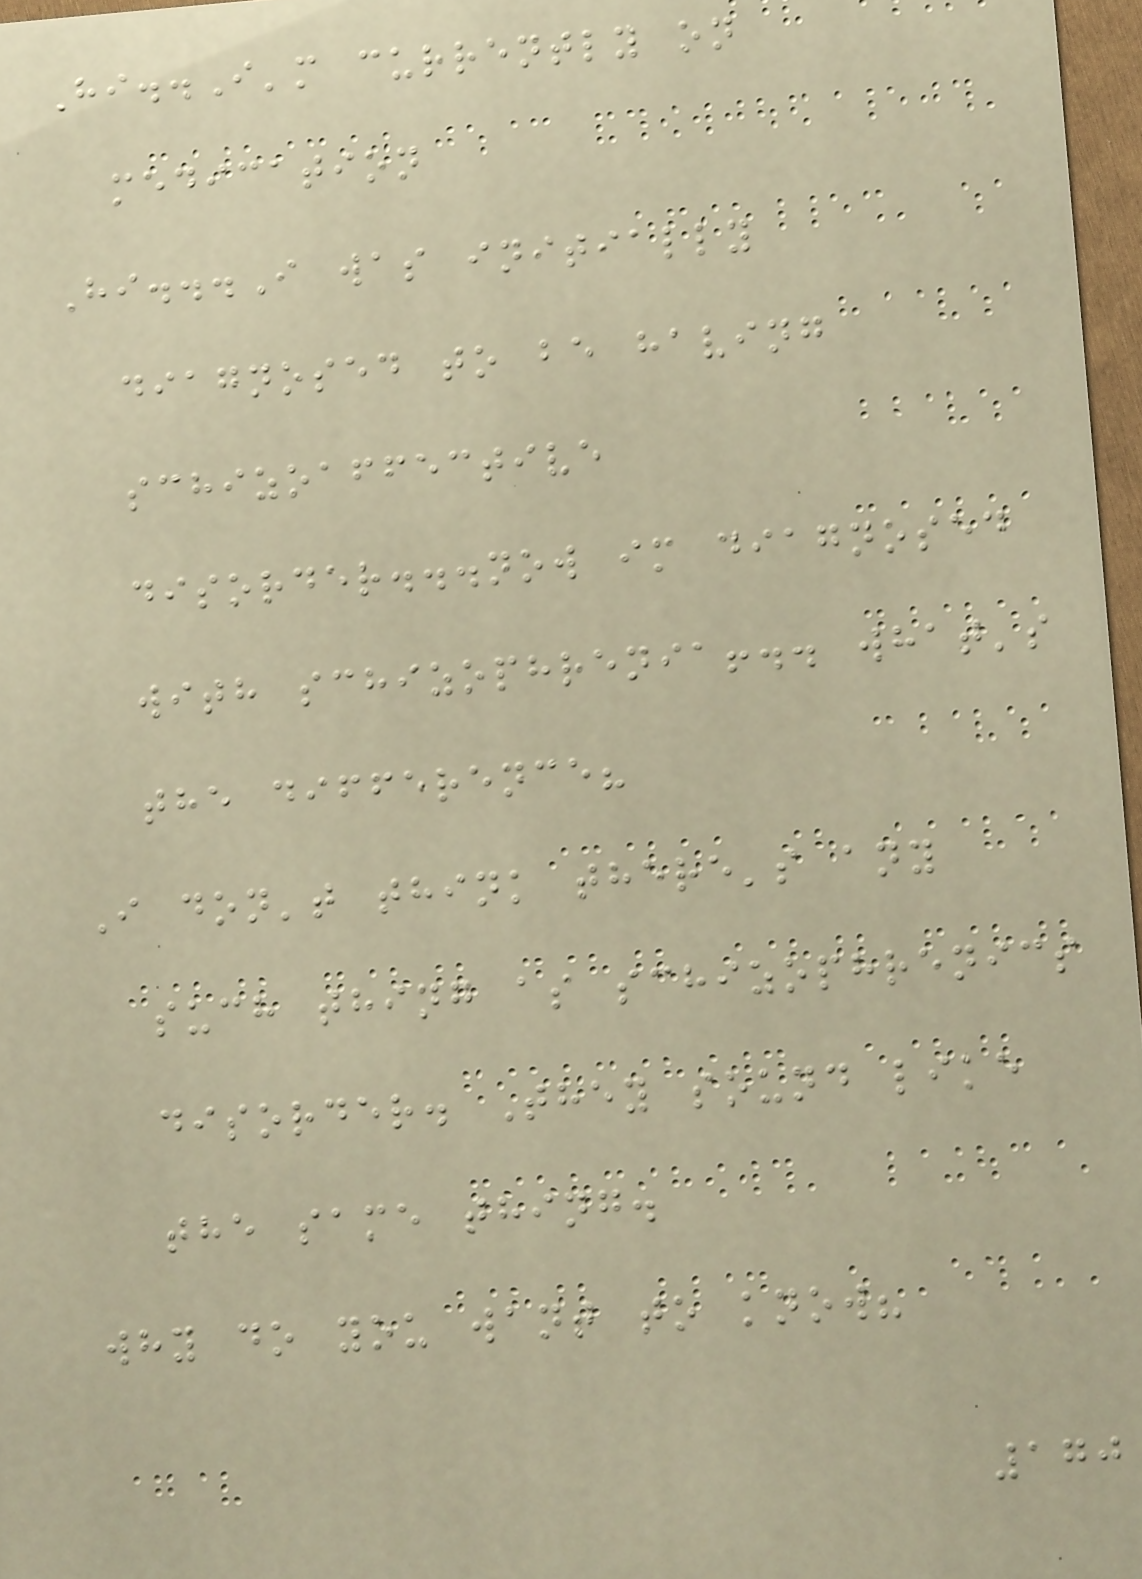Hi..I'm currently on
medication
Hi...I was initially
diagnosed to be having
schizoaffective
disorder...now im diagnosed
with schizophrenia!.. what's
the difference?
I don't think there's any
such thing as schizophrenics
disorder. They sound like
the same thing.
why do you want to know?
170
